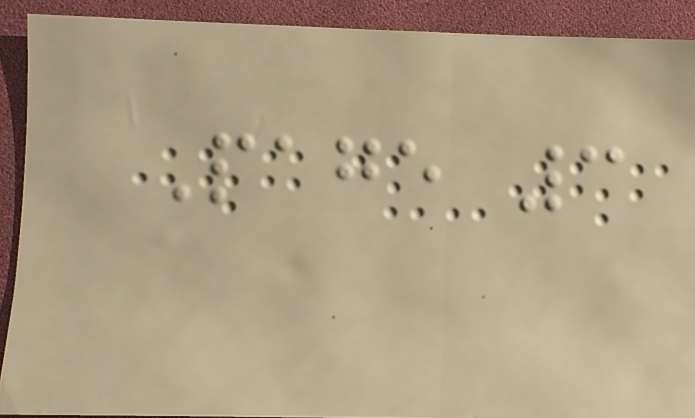Page 3
